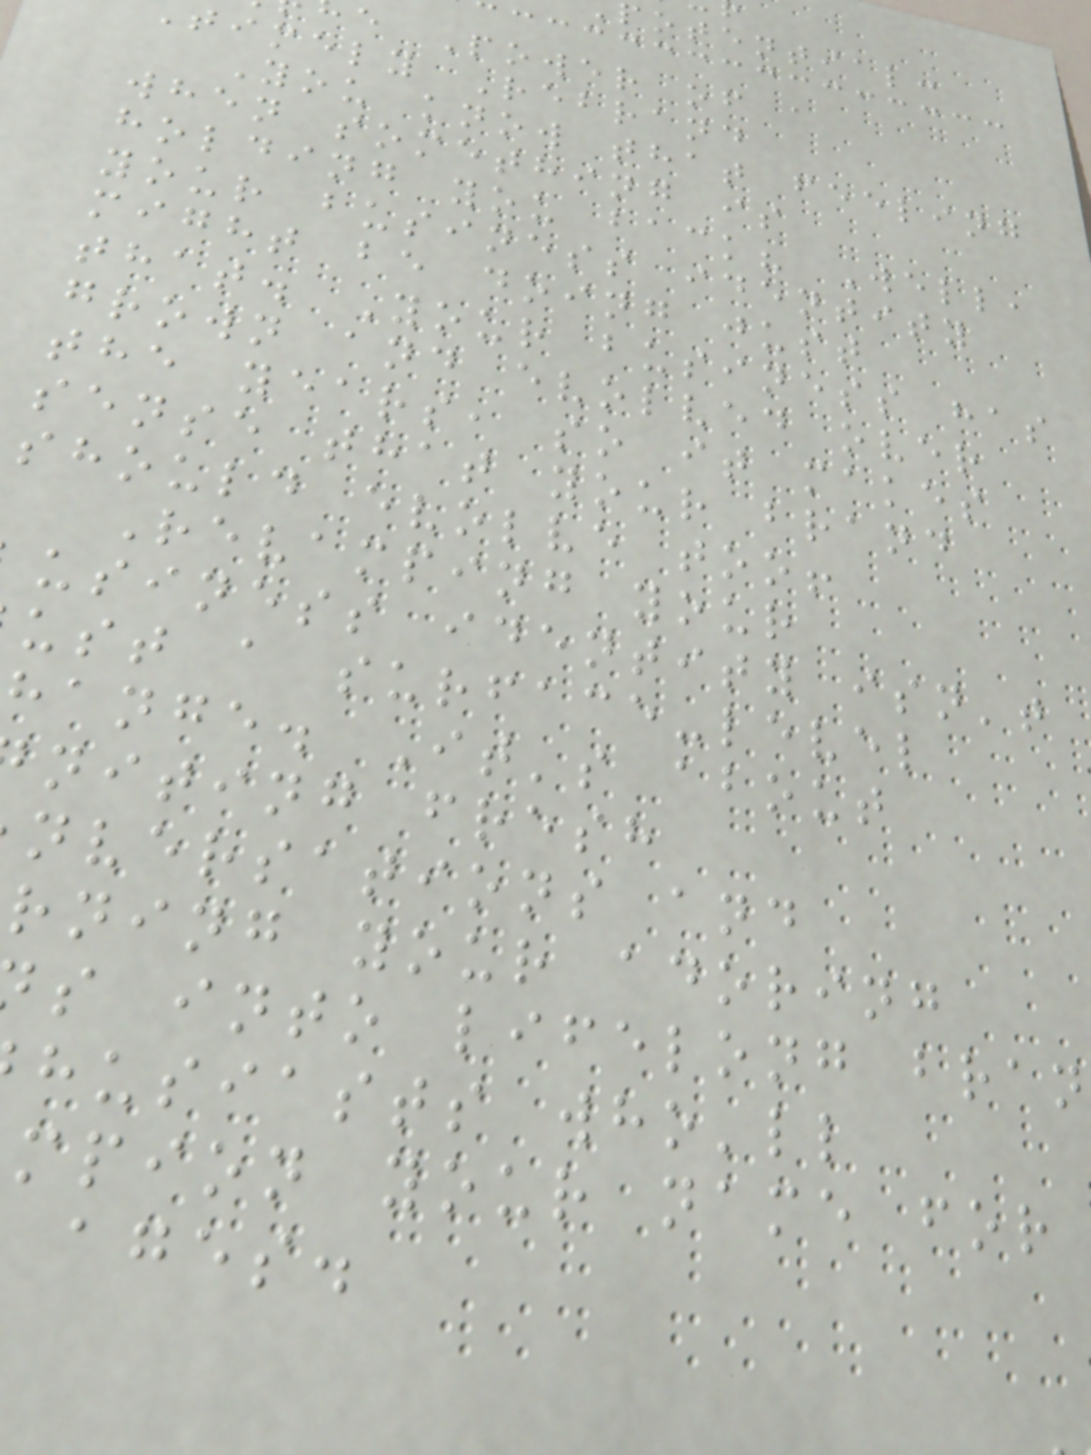potential:
e Power of a
timely Rebrand
You know that feeling
when something is
holding you back? Well,
your business identity
might be doing just
that. Your business has
grown and evolved over
the years, so it makes
sense that your brand
should evolve too!
Revamping your
usiness identity isn't
ust a surface-level
hange. It's about
niting fresh
nversations and
rning your adoring
s into lifelong bran
husiasts who'll
mpion your name for
ages.
